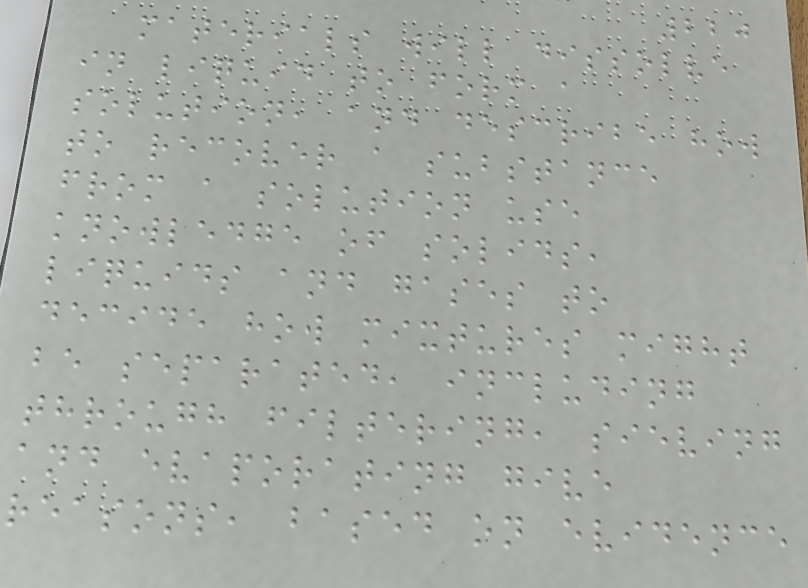220
materials will dissolve
in liquid to form a
solution, and describe how
to recover a substance
from a solution use
knowledge of solids,
liquids and gases to
decide how mixtures might
be separated, including
through filtering, sieving
and evaporating give
reasons, based on evidence
